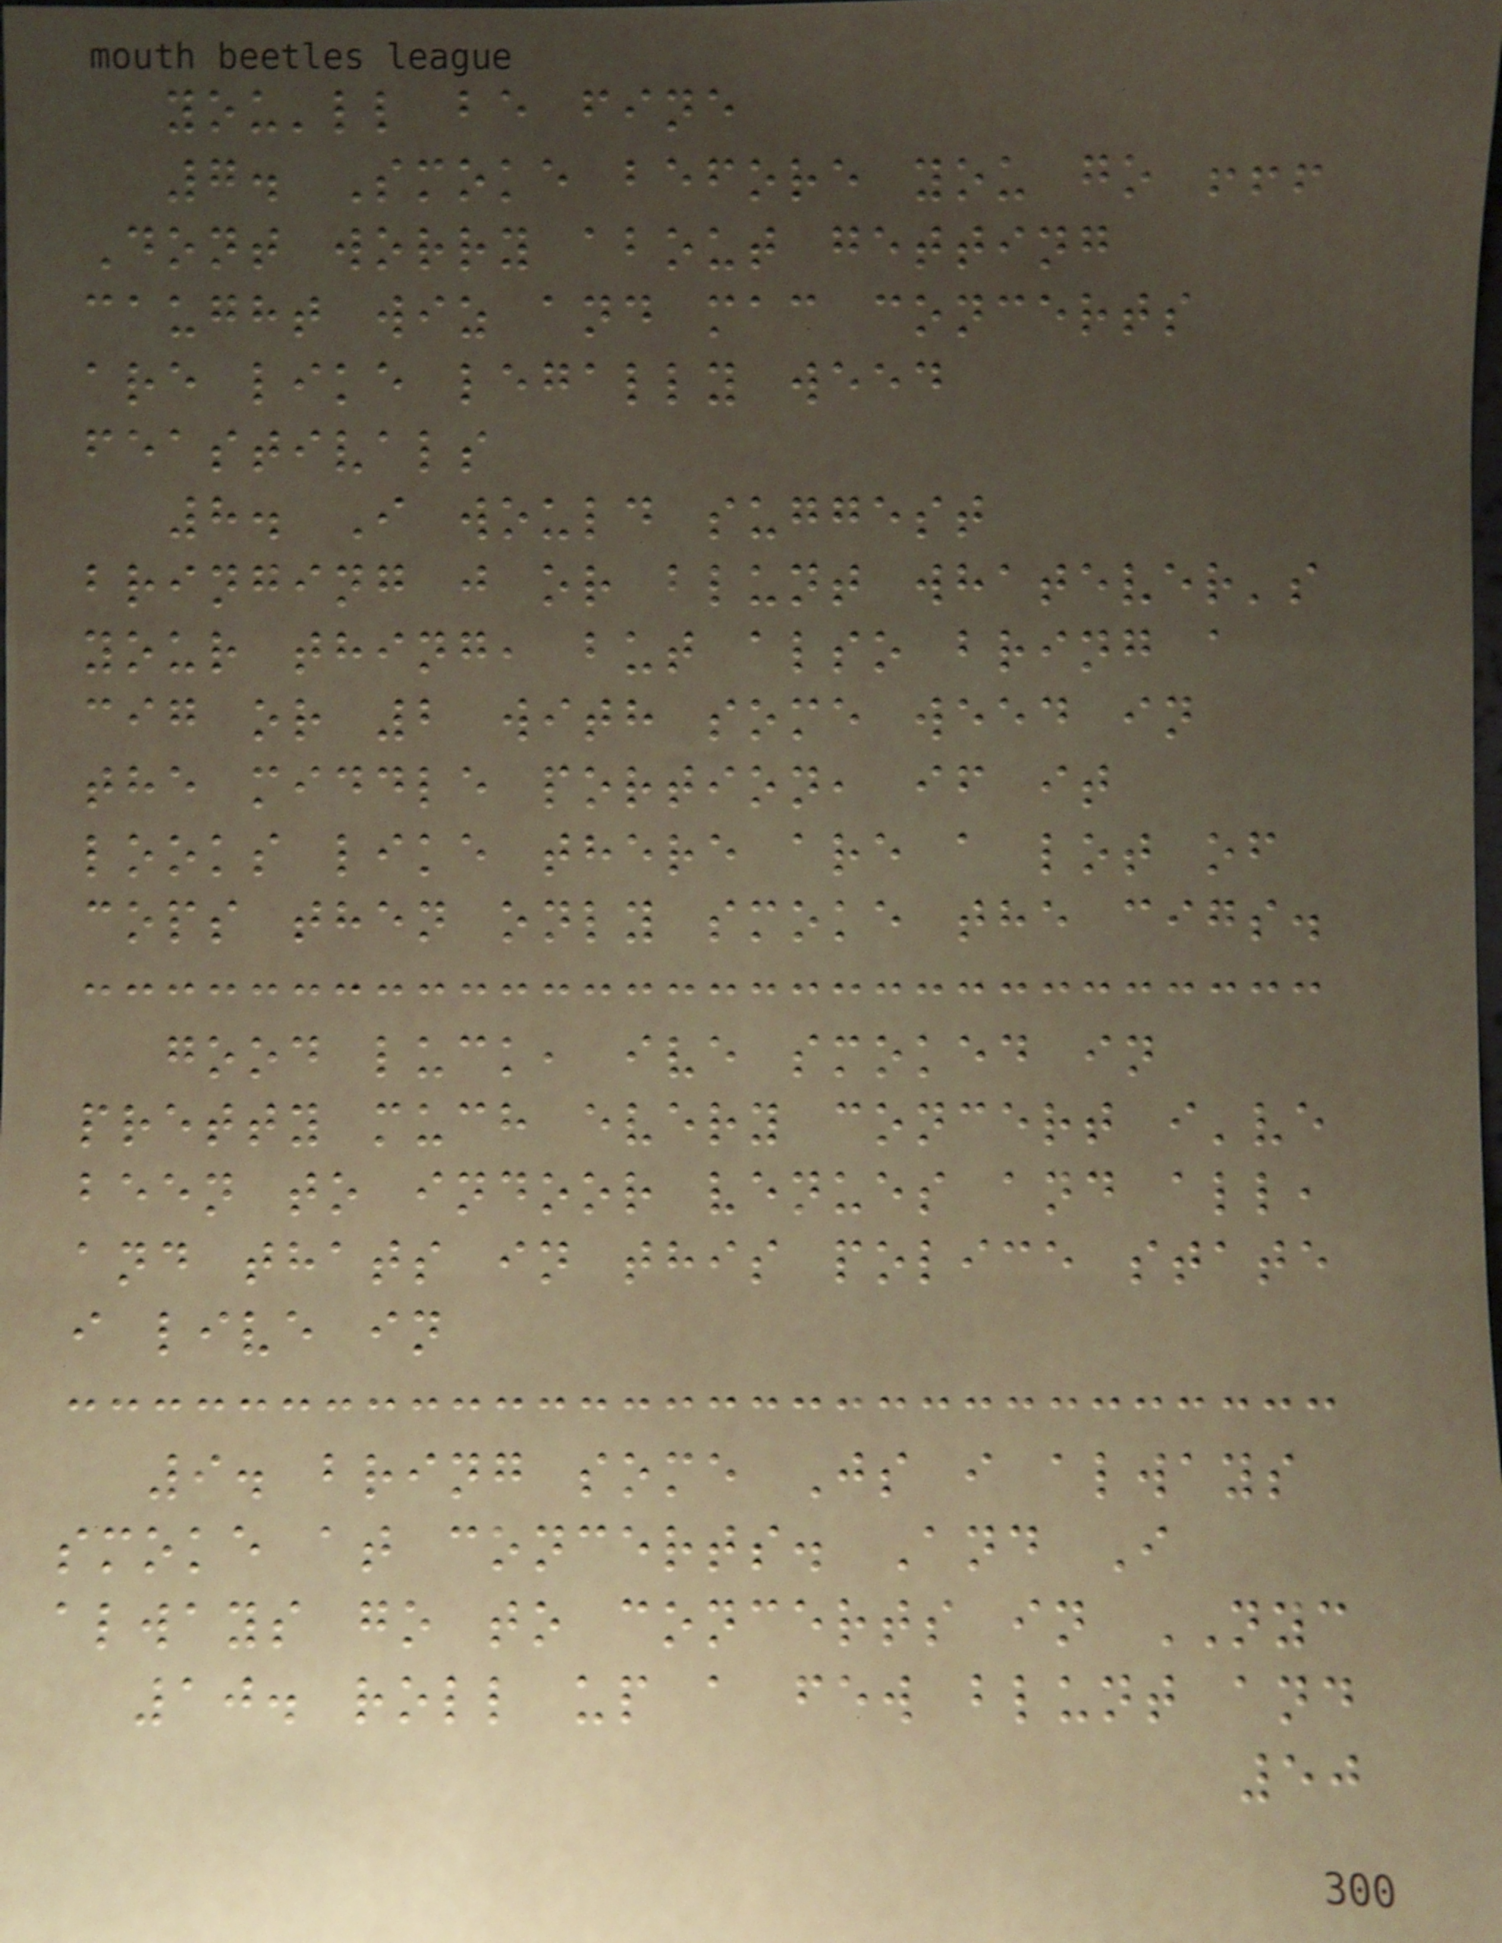you'll be fine
7. Smoke before you go !!!
Dont worry about getting
caught wiz and mac concerts
are like legally weed
feastivals
8. I would suggest
bringing j or blunt whatever's
your thing, but also bring a
cig or 2 with some weed in
the middle portion, if it
looks like there are a lot of
cops then only smoke the cigs.
good luck, ive smoked in
pretty much every concert i've
been to indoor venues and all,
and thats in this police state
i live in
9. bring some Js i always
smoke at concerts. And I
always go to concerts in NYC
10. roll up a few blunt and
50
